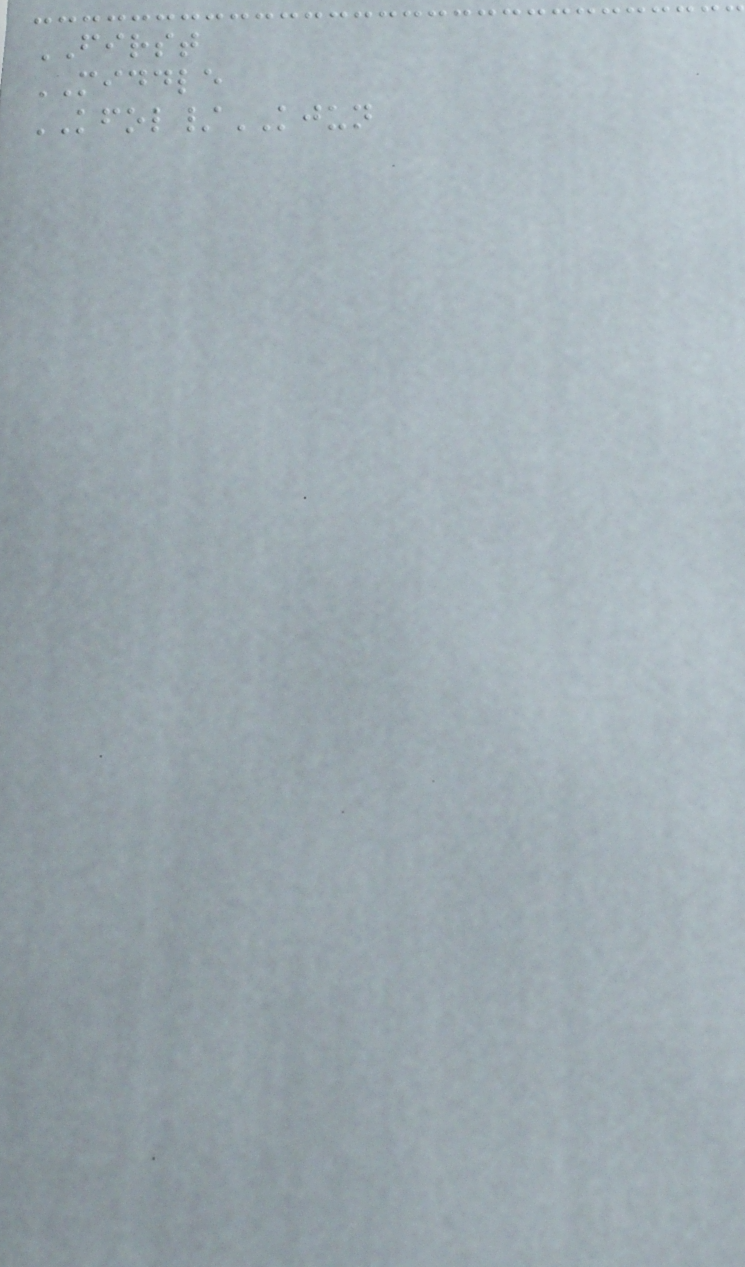FIRST
MIDDLE
KFOL/KJUN
